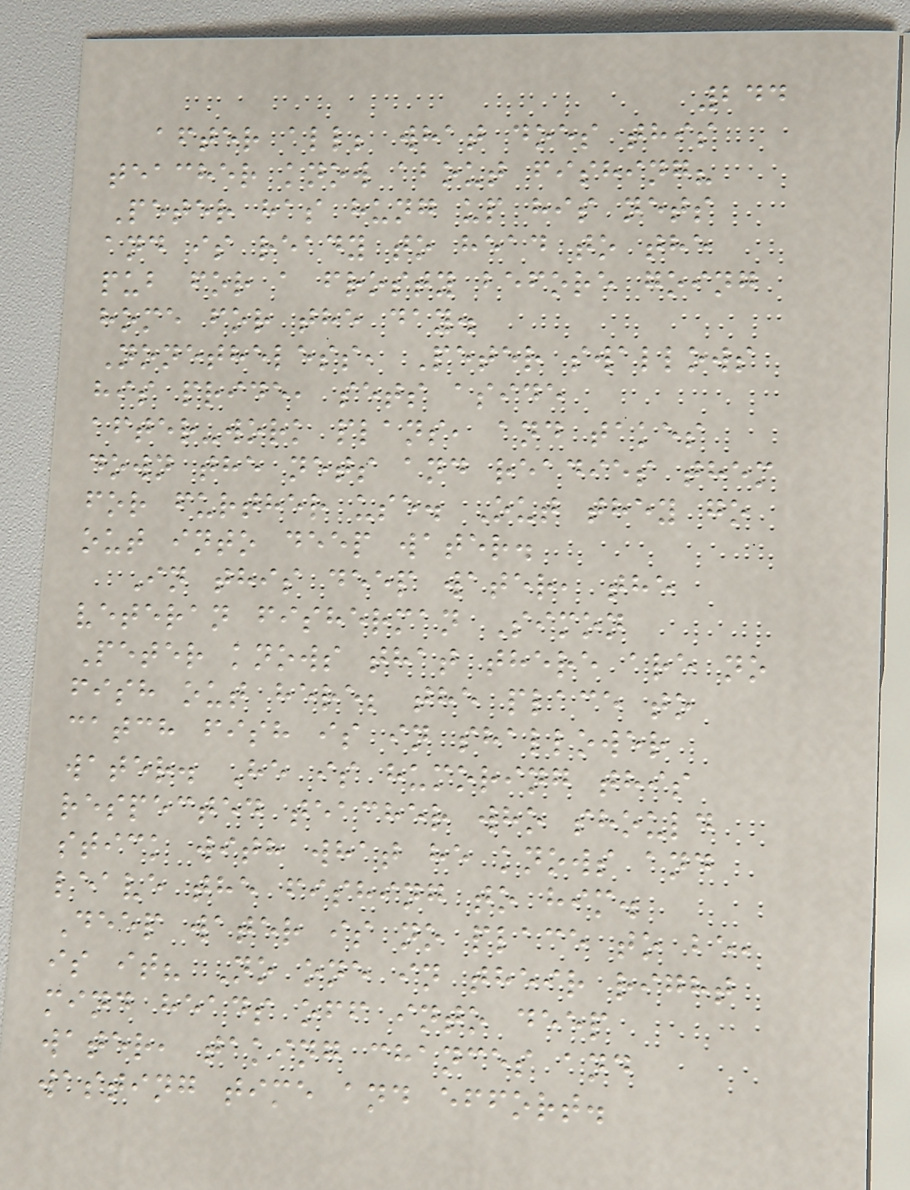244
after all; what does this
teacher know about fishing?
Peter has hung up his nets
and is ready to head to the
pub for a frosty before going
home for the day.
Nonetheless, Peter swallows
his pride, sets aside
after-work plans, and takes
down the nets and readies them
for further use. Out they go
out into deep water.
In this deep water, the
veteran fisherman Simon
Peter knows that there are no
fish out here; the place to
catch fish is in shallower
water. He is humoring this
respected teacher who should
stick with what he knows and
leave the fishing to him.
Deep water is no place to be,
is it? No one in their right
mind heads off into deep
water, taking chances and
wasting time and effort.
